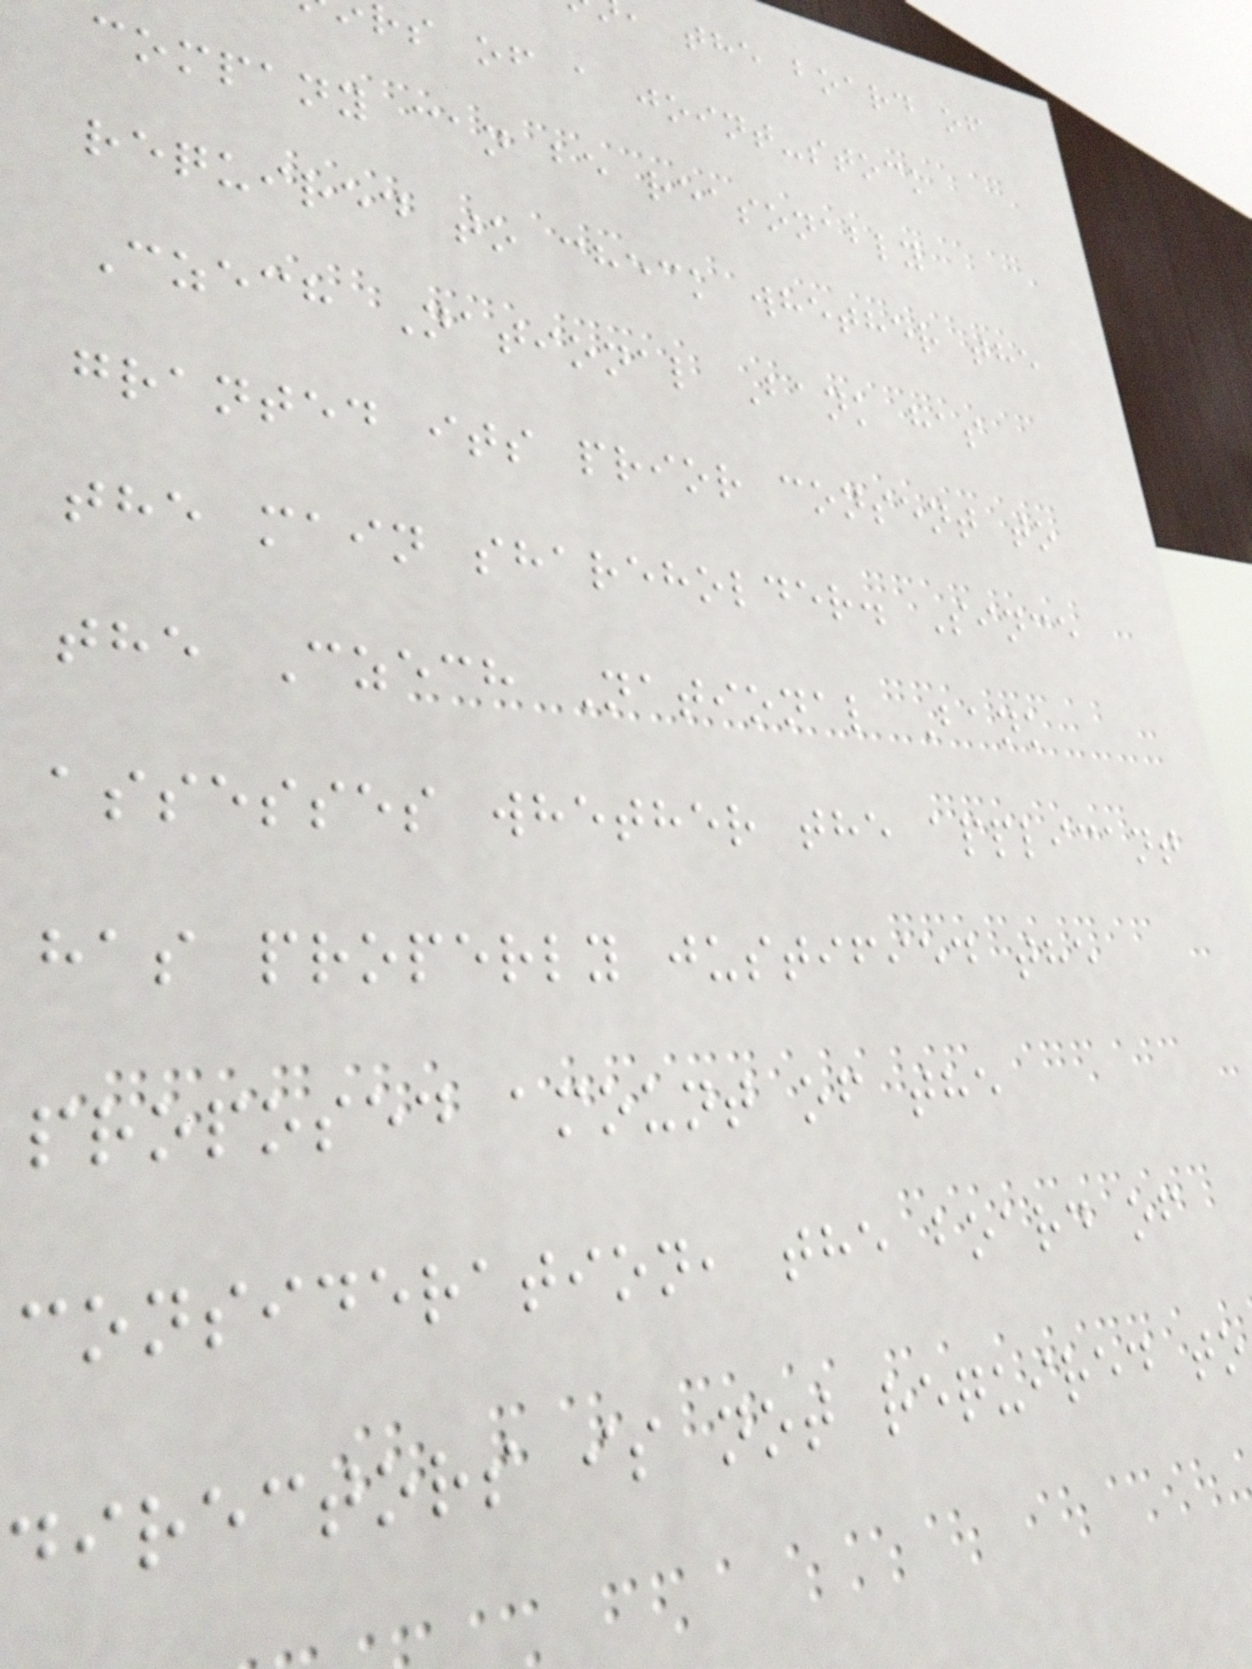, the board of
rs of a joint-stock
company can be reasonably
required to check whether the
Czech National Bank has
granted its prior consent to
the main shareholder. Since
the Czech National Bank
assesses whether the applicant
has properly justified the
proposed amount of the
consideration, the board of
directors is not required to
